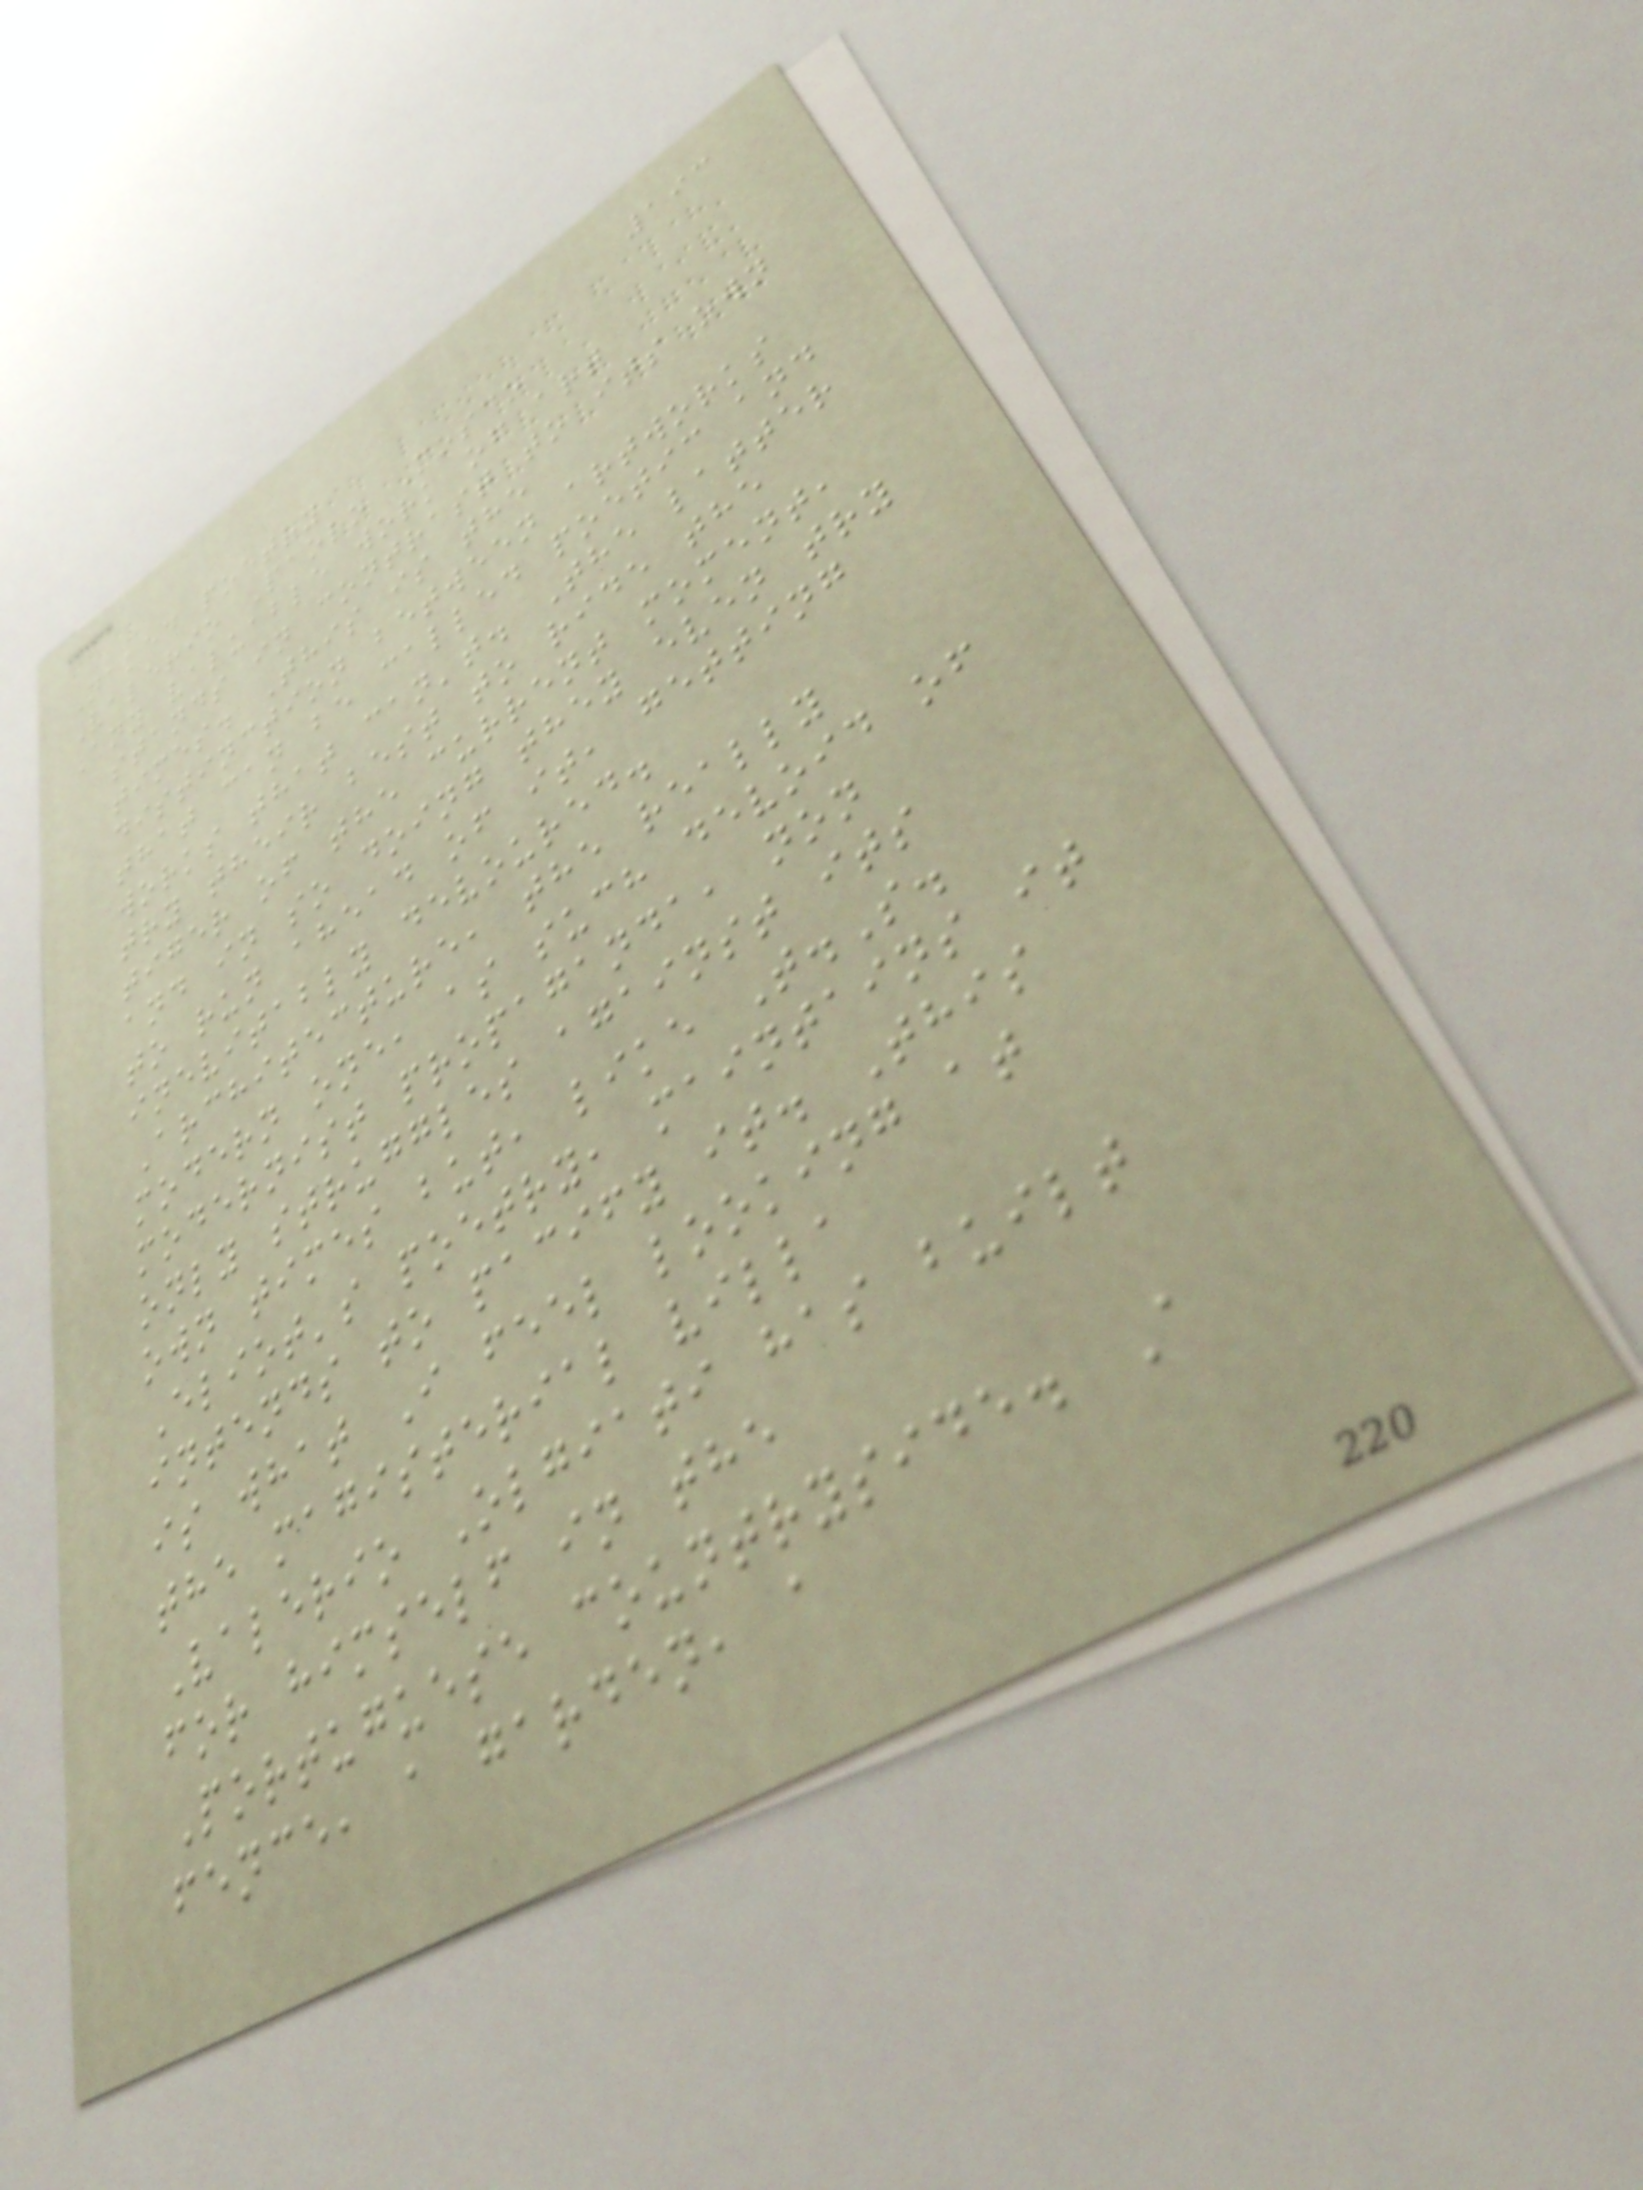193
Naked poetry
Valerio Paolo Mosco
Any valuable work of art
stands in contrast to its own
times. This is the
distinction between artworks
that can be called poetic and
works that can't. The latter
try their best to ride the
tiger of the current moment,
and in so doing they even try
to run ahead of it, getting
inevitably devoured.
Architecture, the really
modern one, as such devoid of
modernist propaganda, non
only struggles against its
own times but, like T.S.
Eliot's poetry, maintains it
intends to pacify it. This
is what I feel looking at
the magisterial villa
Valerio Olgiati has built
for himself in the
Portuguese countryside. A
fence, a garden, a
